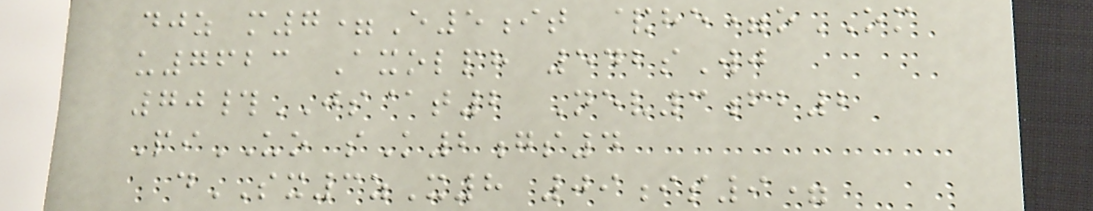djz m7=E5it &he=oOM
u7623 Axolph 542sWj
70#JS@t2 Nev3fb2
PiUO sK2gs4
dSX3zX8 09is9=
